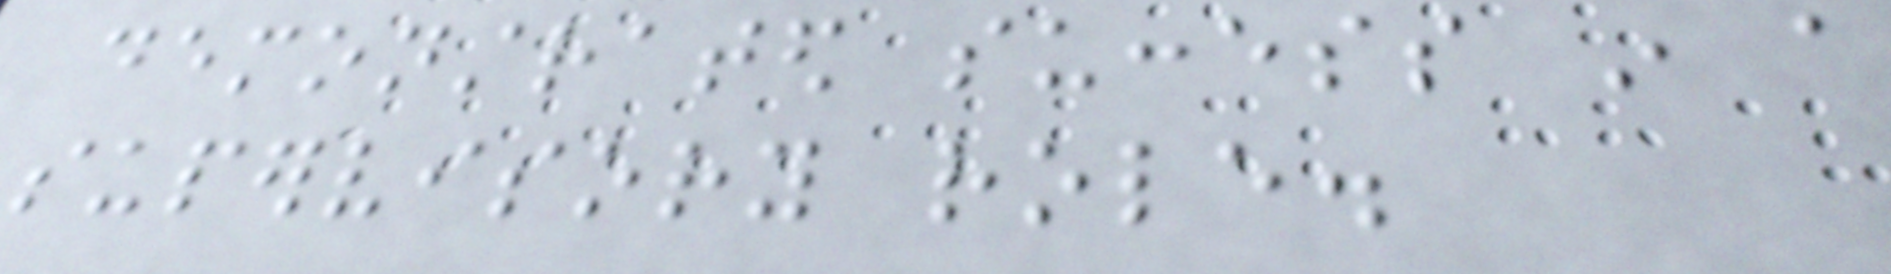demonstrated success in a
supervisory role.
